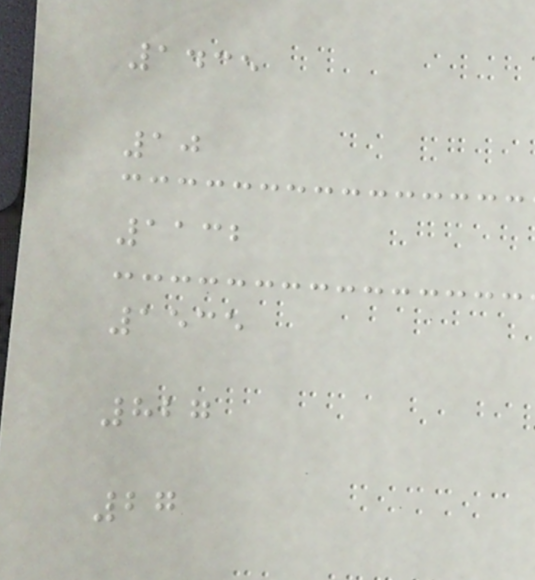1435
10
1132
1535
827
27
